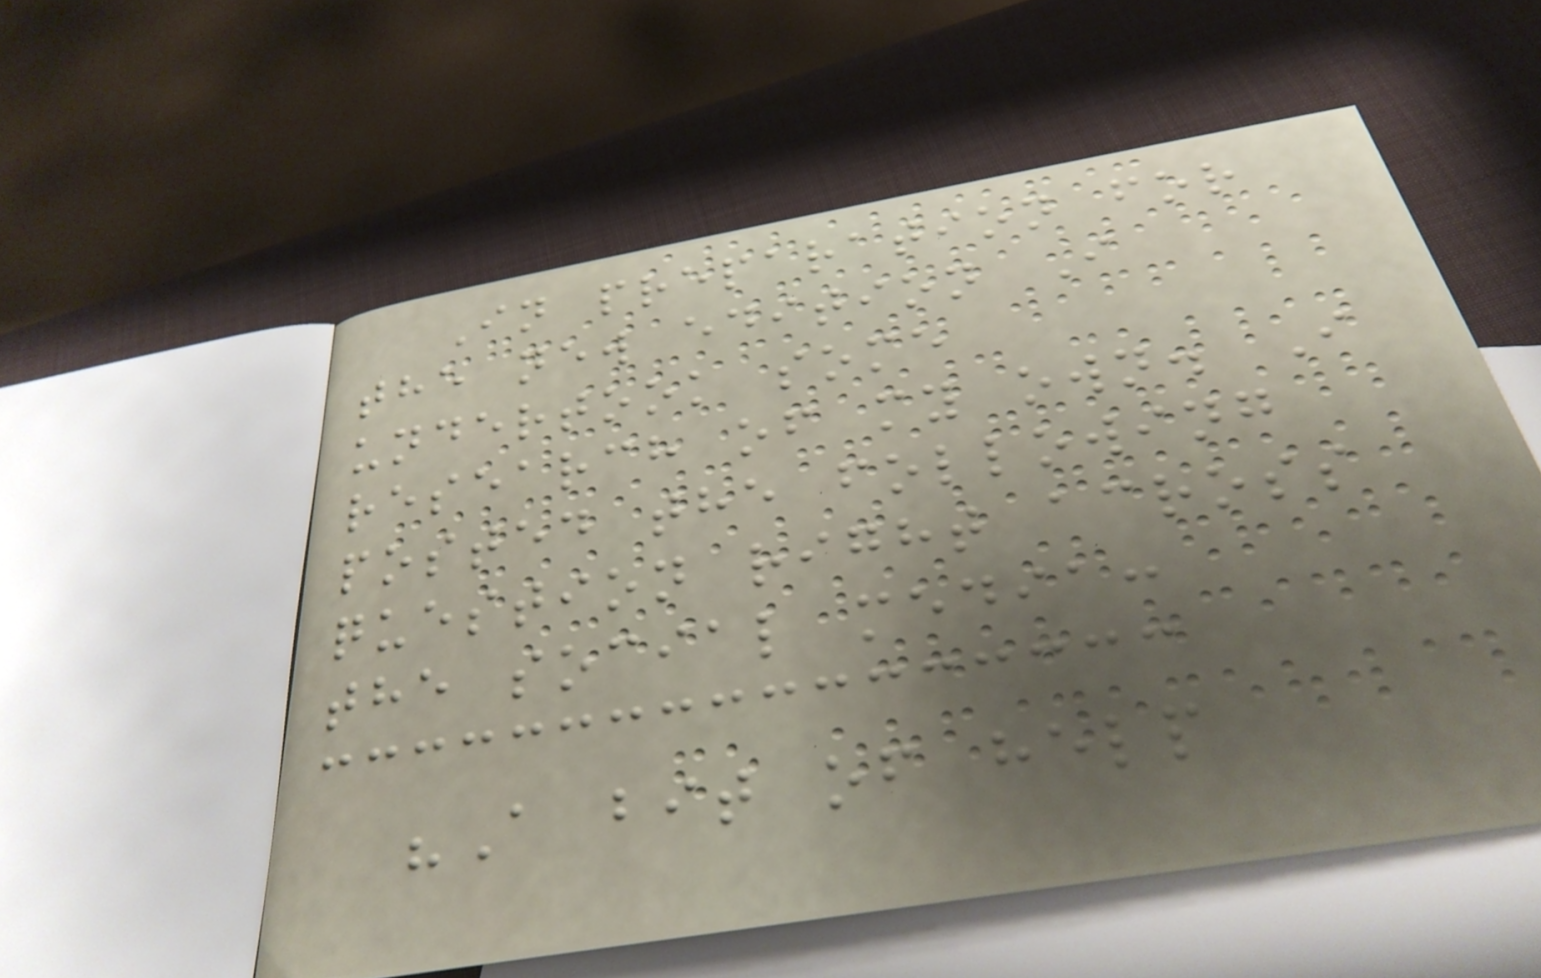In preparation for
the new edition I
undertook some
research of my own. I
posted the following
question right across
the social media:
"A bit of help
